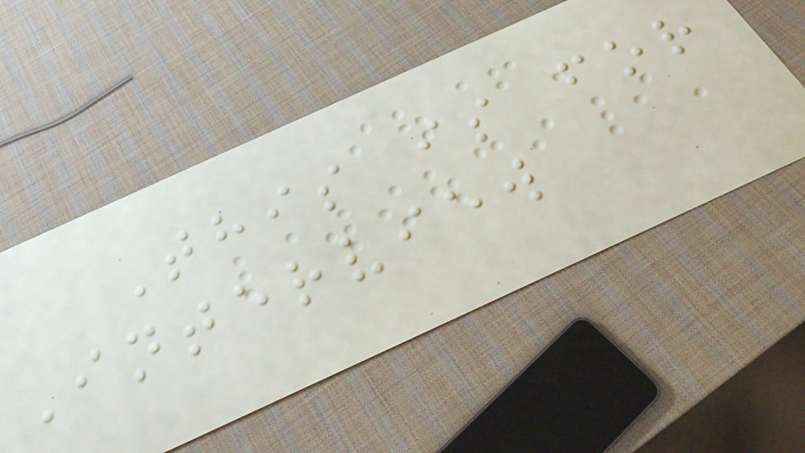This is for
Interview
